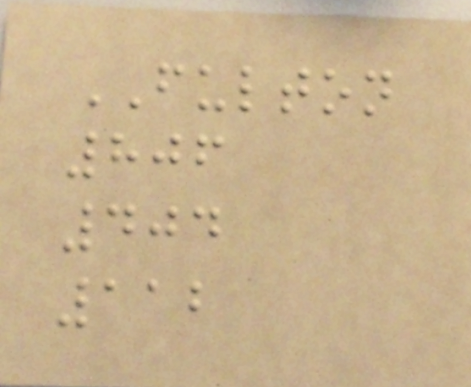FULTON
806
404
112
